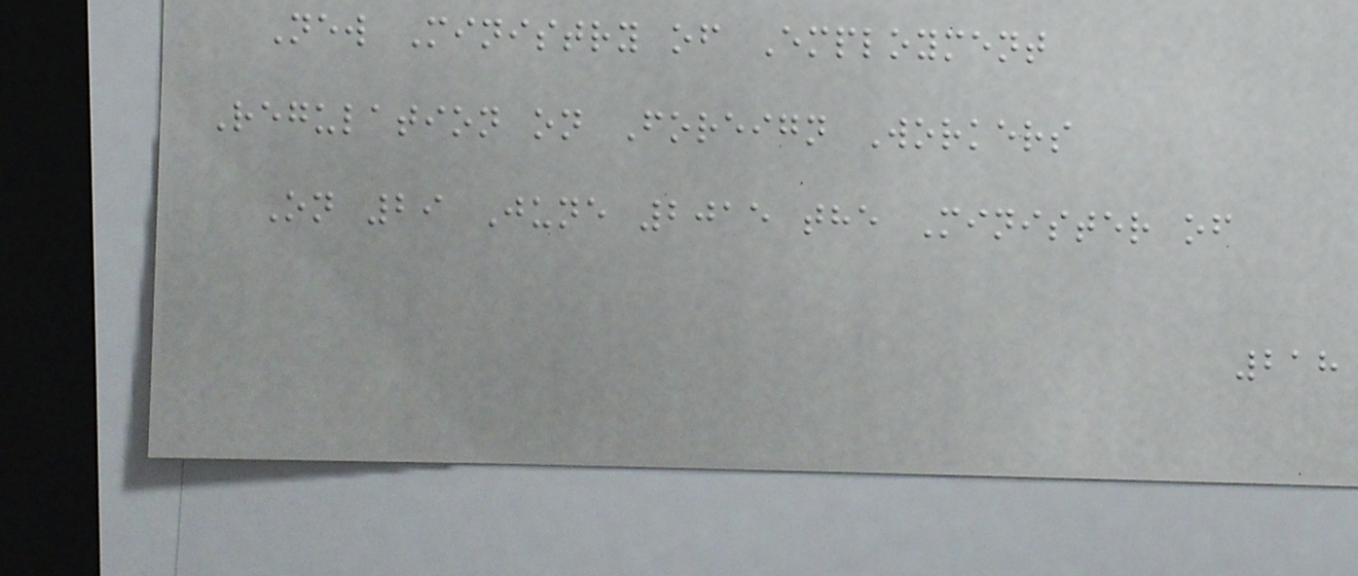New Ministry of Employment
Regulation on Foreign Workers
On 29 June 2015 the Minister of
218
